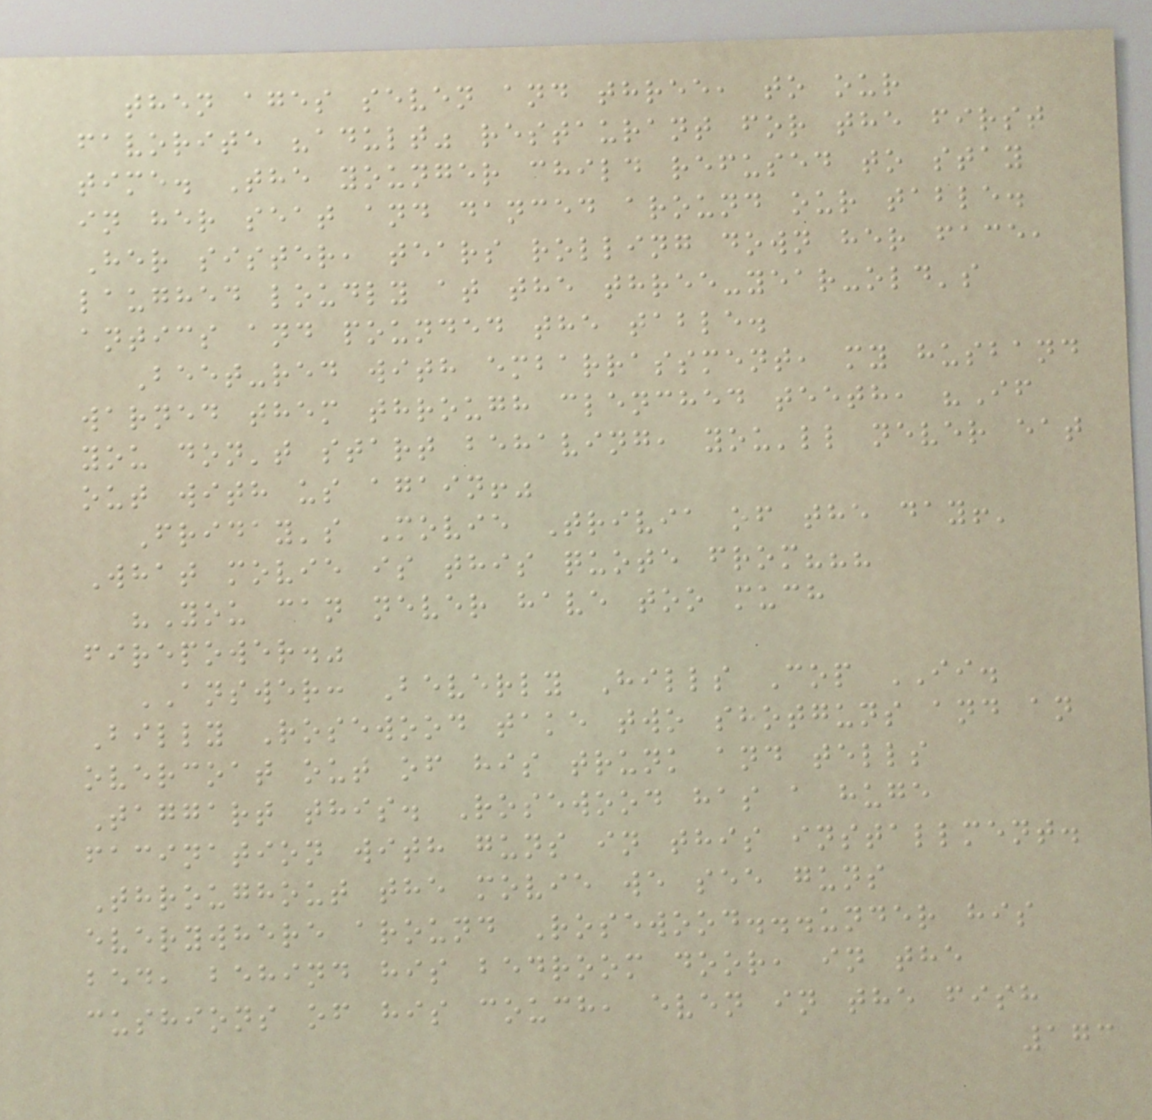then ages seven and three, to our
favorite "adult" restaurant for the first
time. The younger child refused to stay
in her seat and danced around our table.
Her sister, tears rolling down her face,
laughed loudly at the three-year-old's
antics and pounded the table.
Beet-red with embarrassment, my husband
warned them through clenched teeth, "If
you don't start behaving, you'll never eat
out with us again!"
Friday's Movie Trivia of the day!'
What movie is this quote from???
"You can never have too much
firepower."
ANSWER: Beverly Hills Cop II.
Billy Rosewood take two shotguns and an
overcoat out of his trunk and tells
Taggart this. Rosewood has a huge
facination with guns in this installment.
Throughout the movie we see guns
everywhere around Rosewood...under his
bed, behind his bedroom door, in the
cushions of his couch, even in the fish
173
